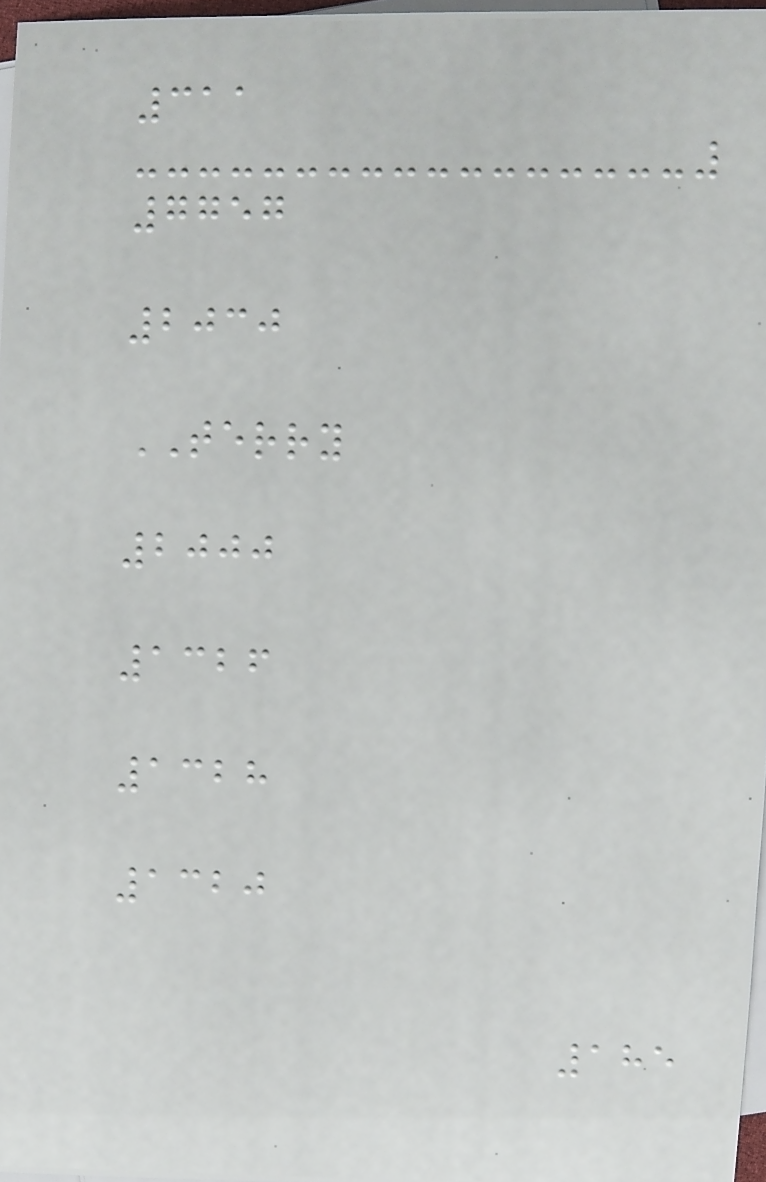311
7757
2030
TERRY
2000
1326
1328
1320
185
